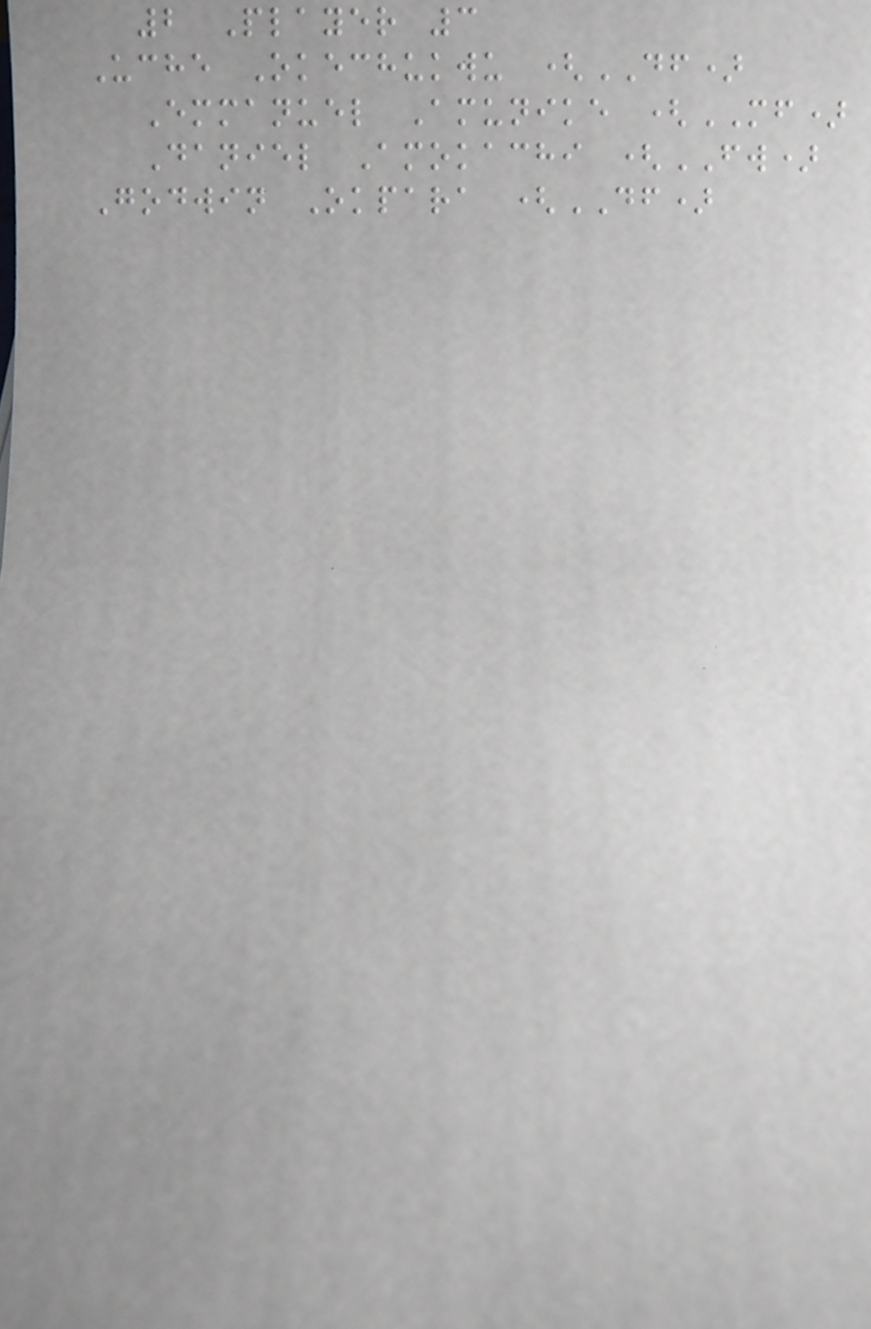2 Player 3
Uche Okechukwu (DF)
Emmanuel Amunike (MF)
Daniel Amokachi (FW)
Godwin Okpara (DF)
